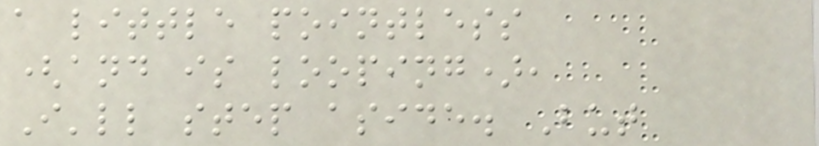a little pointless
(and is looping),
I'll step aside. But
